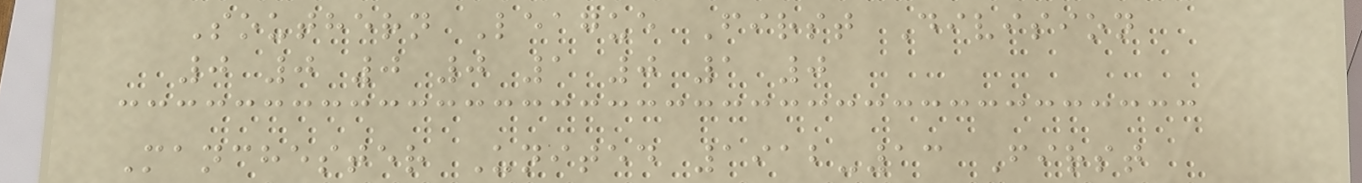Southern League First Division
0 0 0 0 1 0 1 0
Manchester United 1912-13 First
